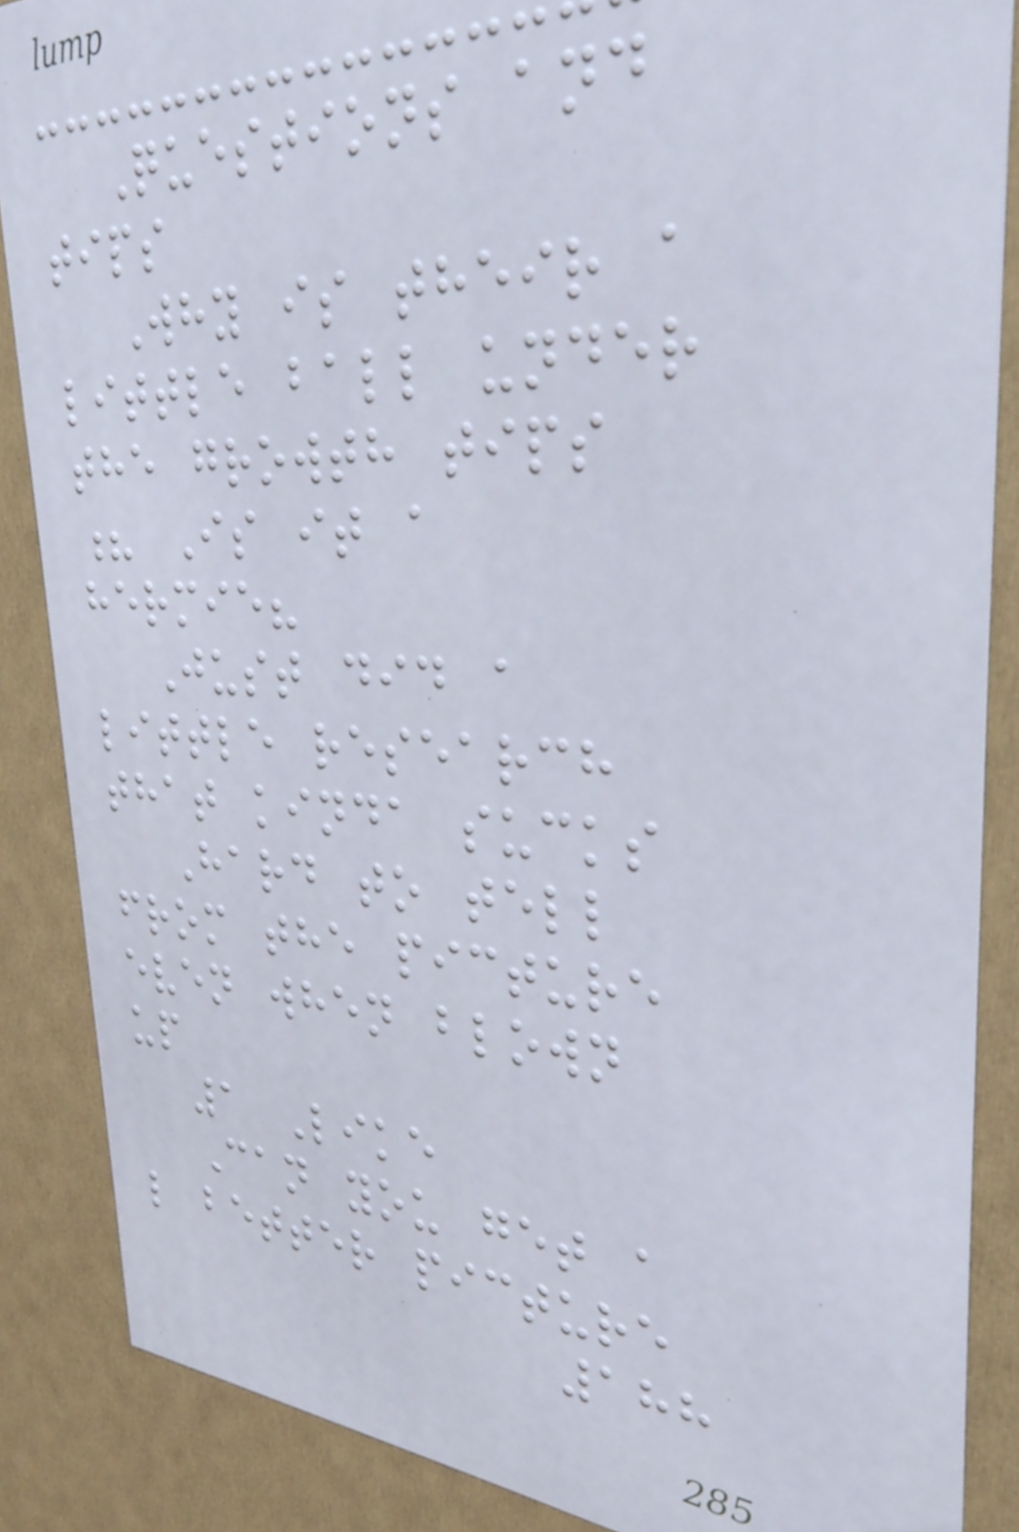Questions and
tips
Why is their a
little ball under
the growth tips
? Is it a
hermie?
Just did a
little research
that kinda sucks
Hard to tell
from the picture
even when blown
up
1 Like
Can you get a
l better picture
188
